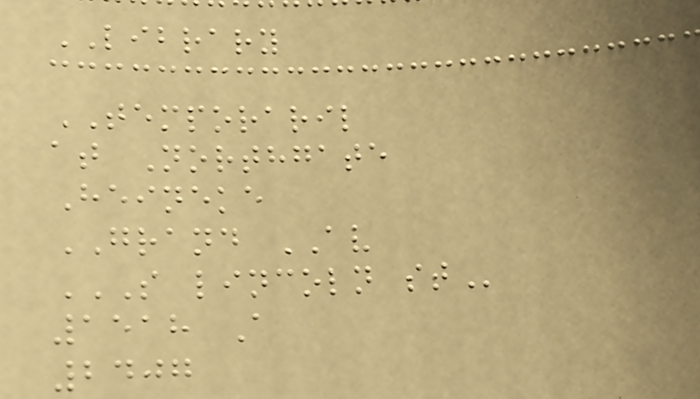LIBRARY
TEMPORARIL
at Northgate
Heineke
GRAND AV
S LINCOLN ST
1518 A
2407
